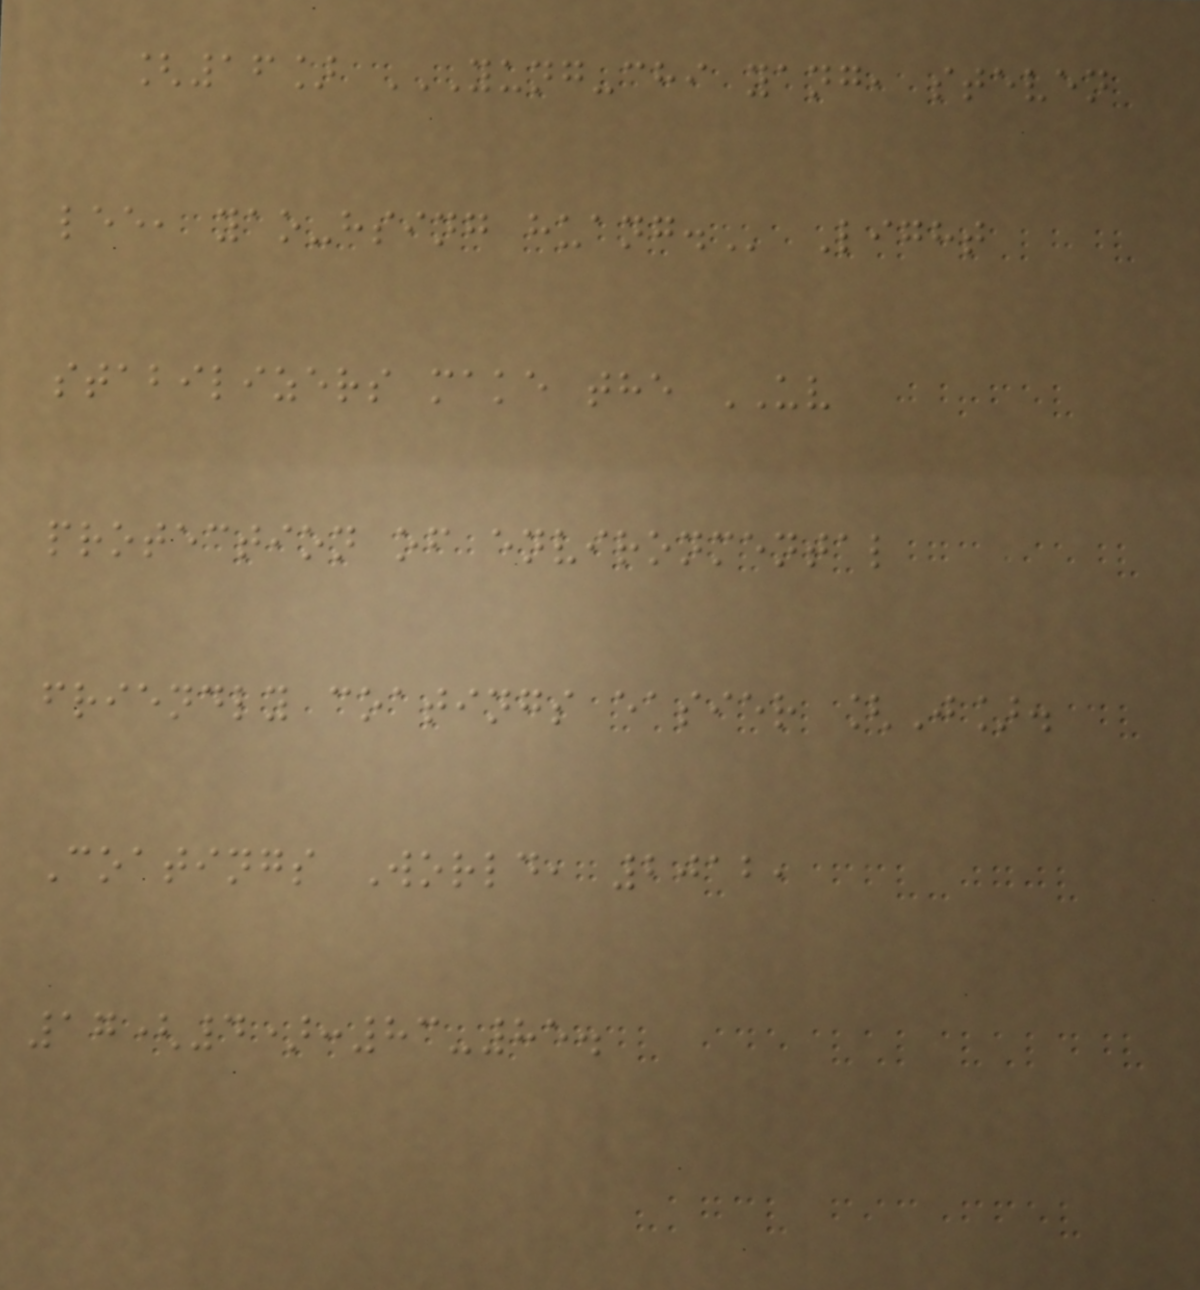[16] YUNG-CHI YANG, STEVEN
LEE, YAO-HSING HUANG. Light
stabilizers make the UV
protection of environmental
friendly coatings easier [J].
Coatings World, 2012,
17(4):83-85.
